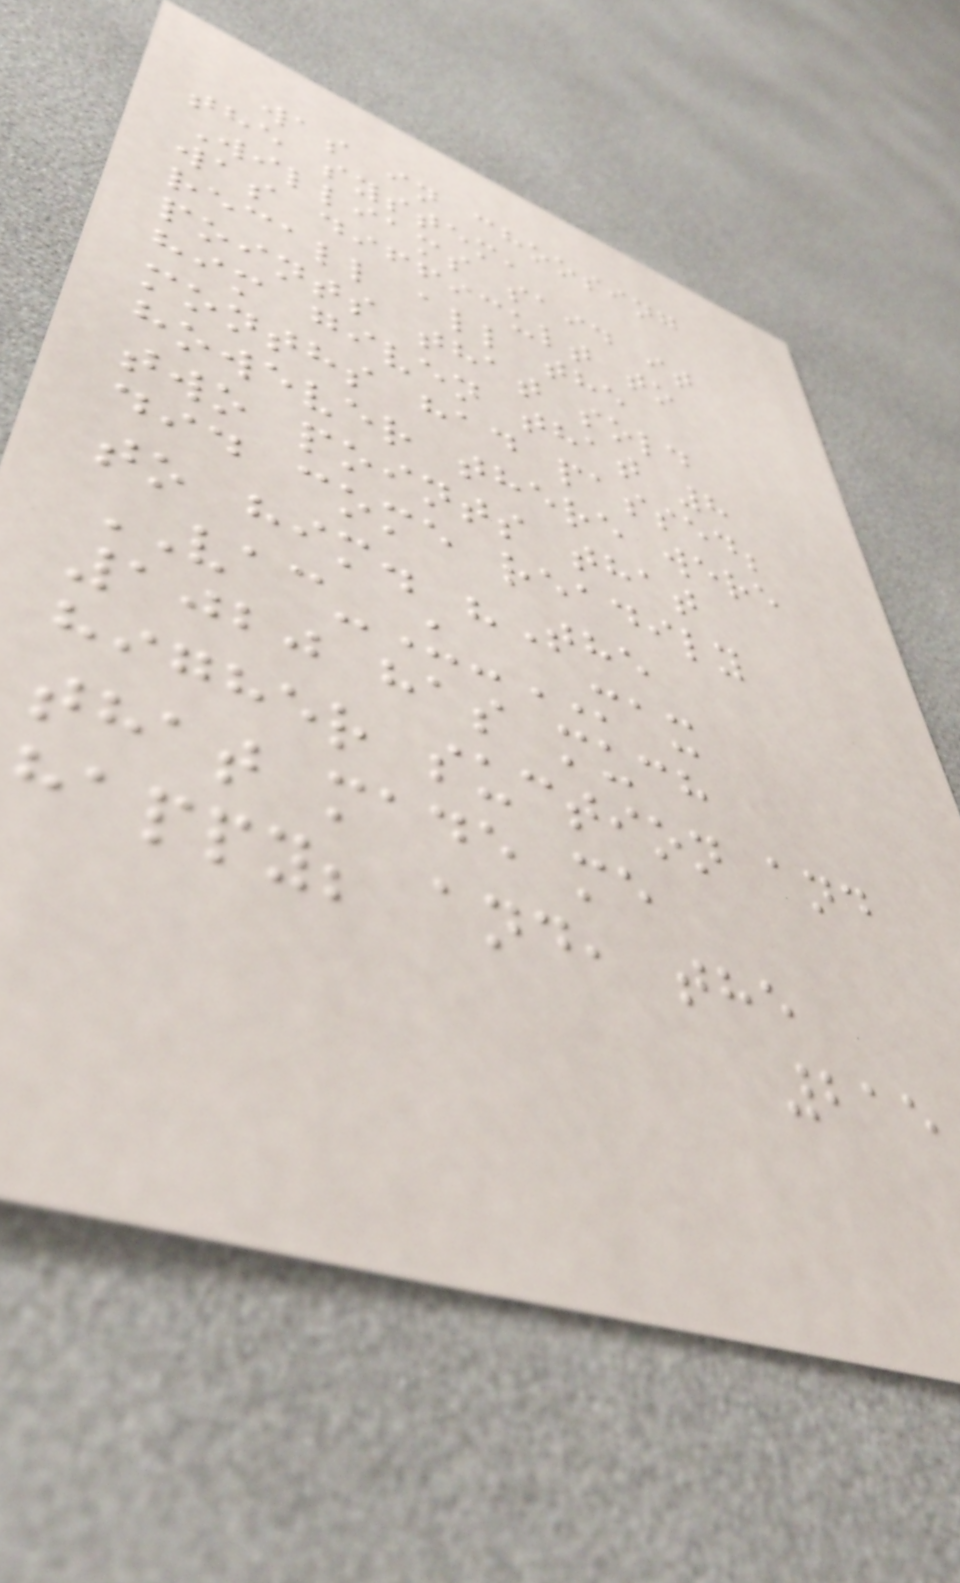was in choosing
the system,
Williams said it
was difficult to
recall all the
points that sold
him given that 8
months had passed;
however there were
two points that
did come readily
to him. "The
VAC-U-MAX
1020 has much
higher suction and
that made me
happy; and, the
215
